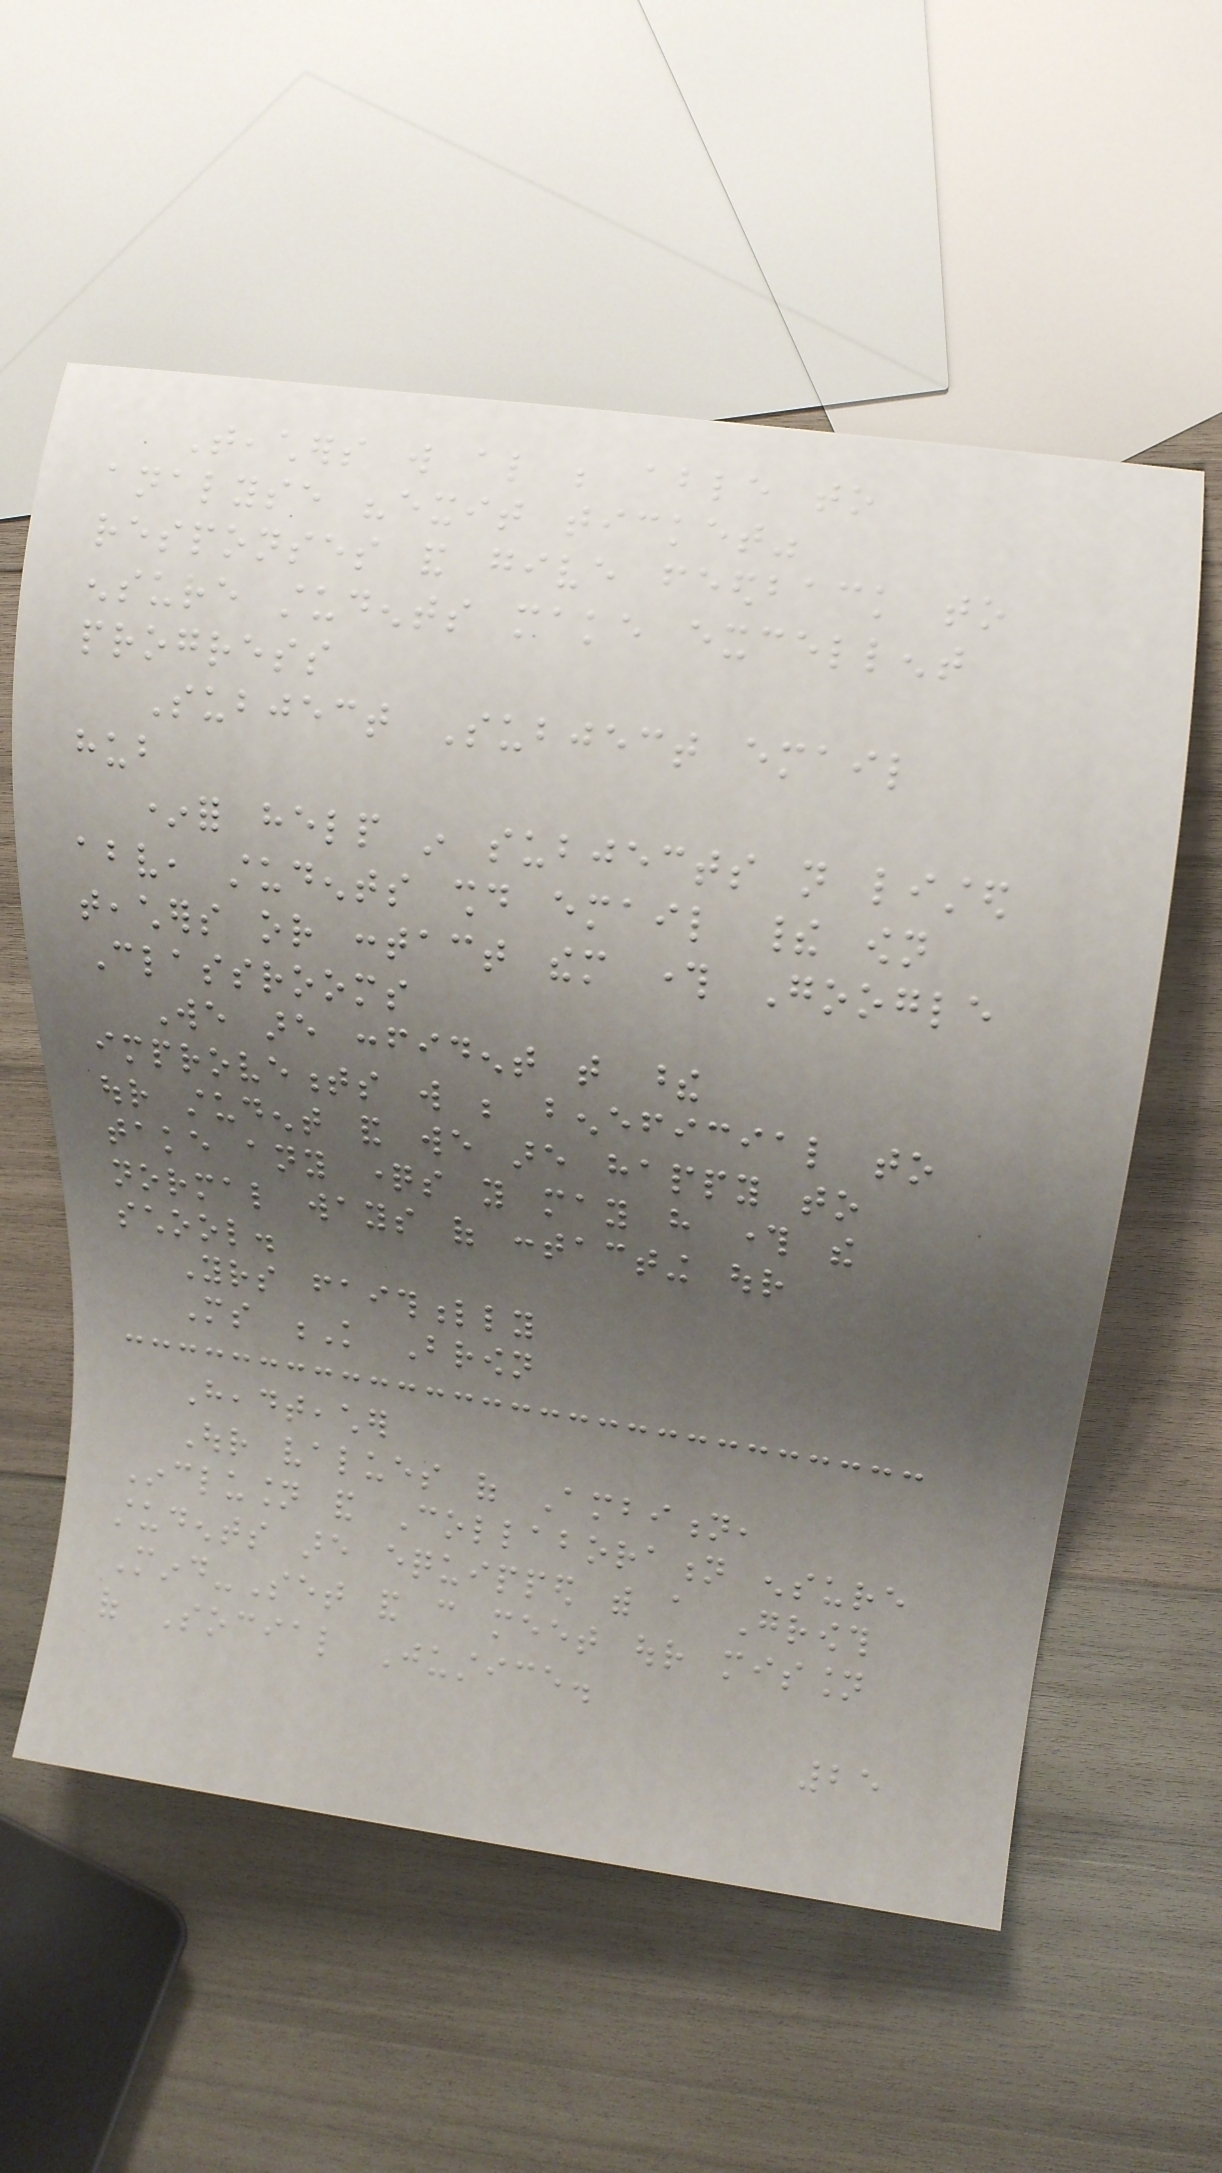Teachers will also be able to
analyse "exit ticket"
responses and give feedback to
ensure students make excellent
progress
Subject Subject email
hub
*for help in subjects not listed
above, students should email their own
teachers or contact them through Google
Classrooms
We are confident that these
improvements will be beneficial to
our student and we are happy to
take any questions you may have through the
normal ways of contacting our
school.
Yours faithfully
Ms K Brown
Headteacher
Our values of Ambition,
Inclusion and Collaboration ensure
students are equipped with a Growth
Mind-Set and can meet our mission
of Social Justice.
25
